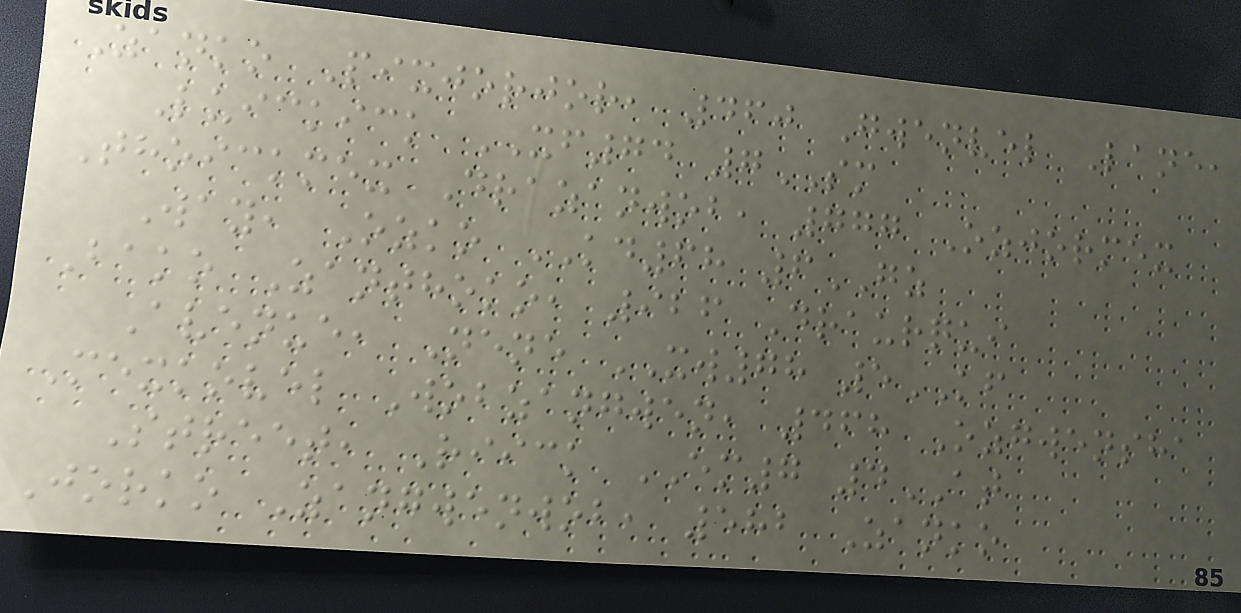Zanko Pixjorjor, 460 Gwenvel Lane,
Luickick XF74 7SM
Thoickmex Drazanwob, 777 Ozjormex
Way, Ozko KD68 6GZ
Bako Zanthoko, 926 Draurqui
Avenue, Nene XW78 5KF
Mexkovel Wobzangwen, 468 Ozgwensha
Street, Riick EM7 4AT
Jorko Zangwenwob, 582 Zanko
